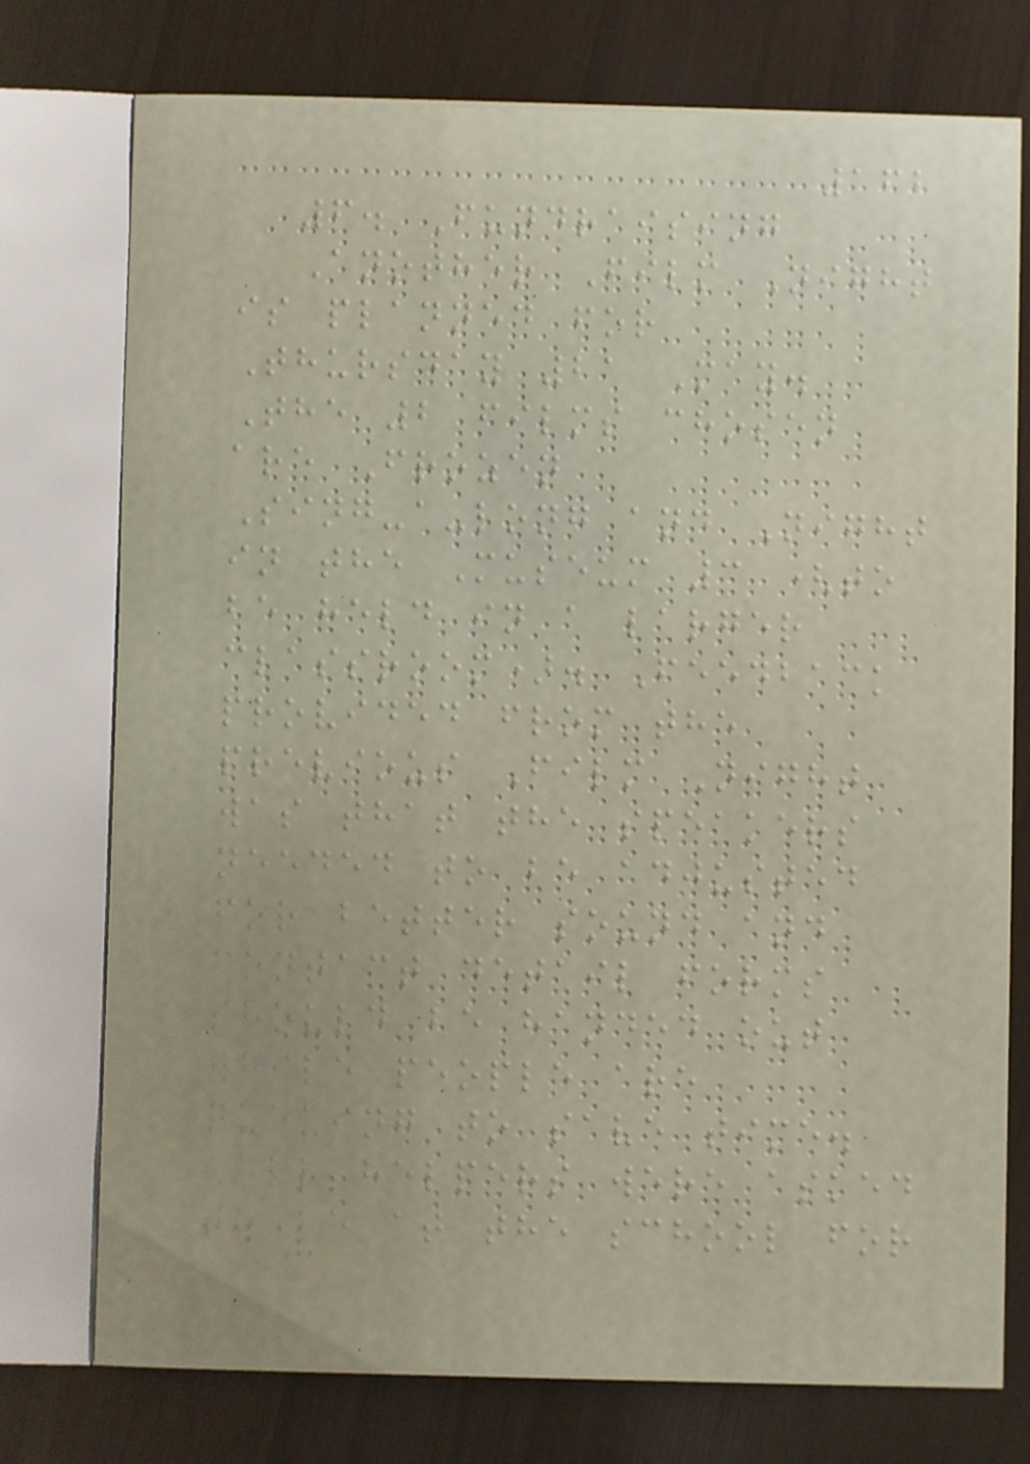162
6. Fundraising
Another Film Night
is planned for
Thursday 21 May.
The 2 films chosen
are Frozen
Sing-a-long and Night
in the Museum 3 (to
be held in a larger
classroom). Feedback
provided from the
previous Film Night
was that the speakers
needed to be adjusted
for better sound and
contact detail forms
should be handed out
while people are
queuing to save time.
All helpers were asked
to be at the school for
